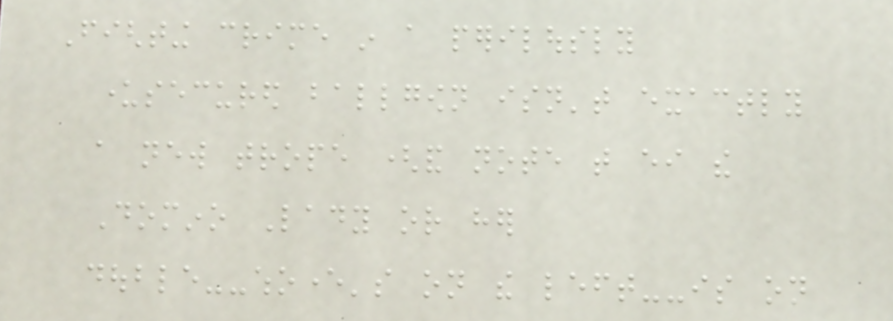Fighting crime in a perilously
undersecured ballgown isn't exactly
a new trope (and note that either the
Domino Lady or her
double--whoever's on the left--is on
